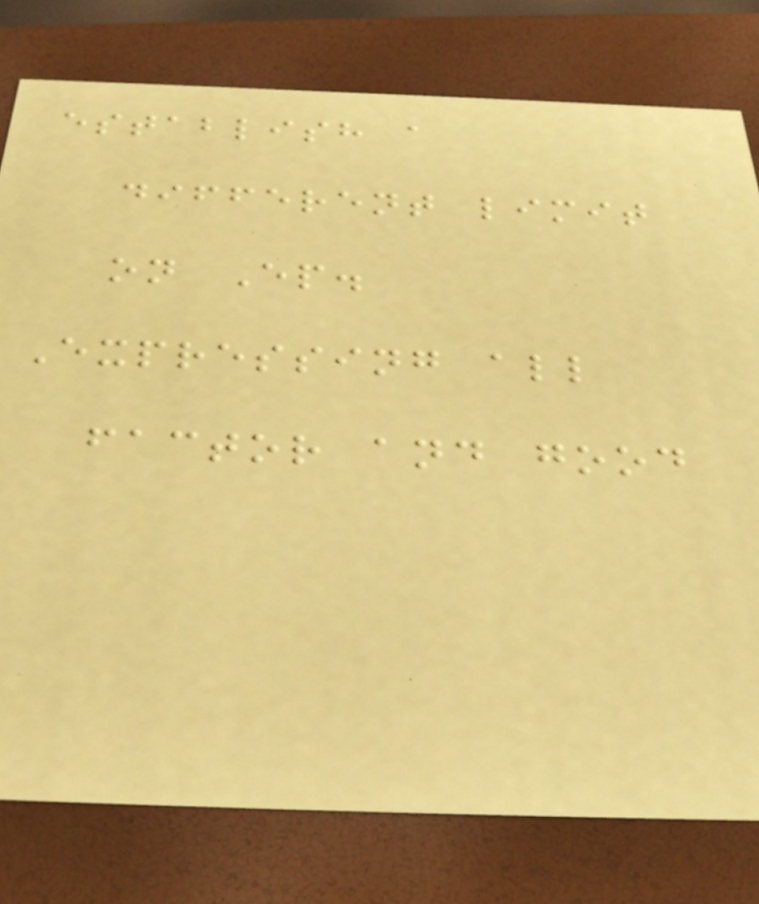establish a
different limit
on Ep.
Expressing all
factor and good
